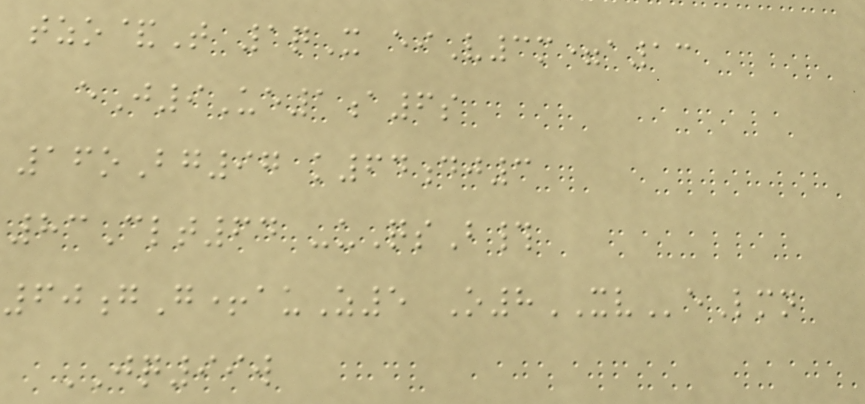tzo&T 1qX eiV3m=a13
eJ9Ue1a6s
16oBg97 k64dj3
83Clt64 -uQsB#
60gG+auZ5 O8XVeLmn
JQ99w
